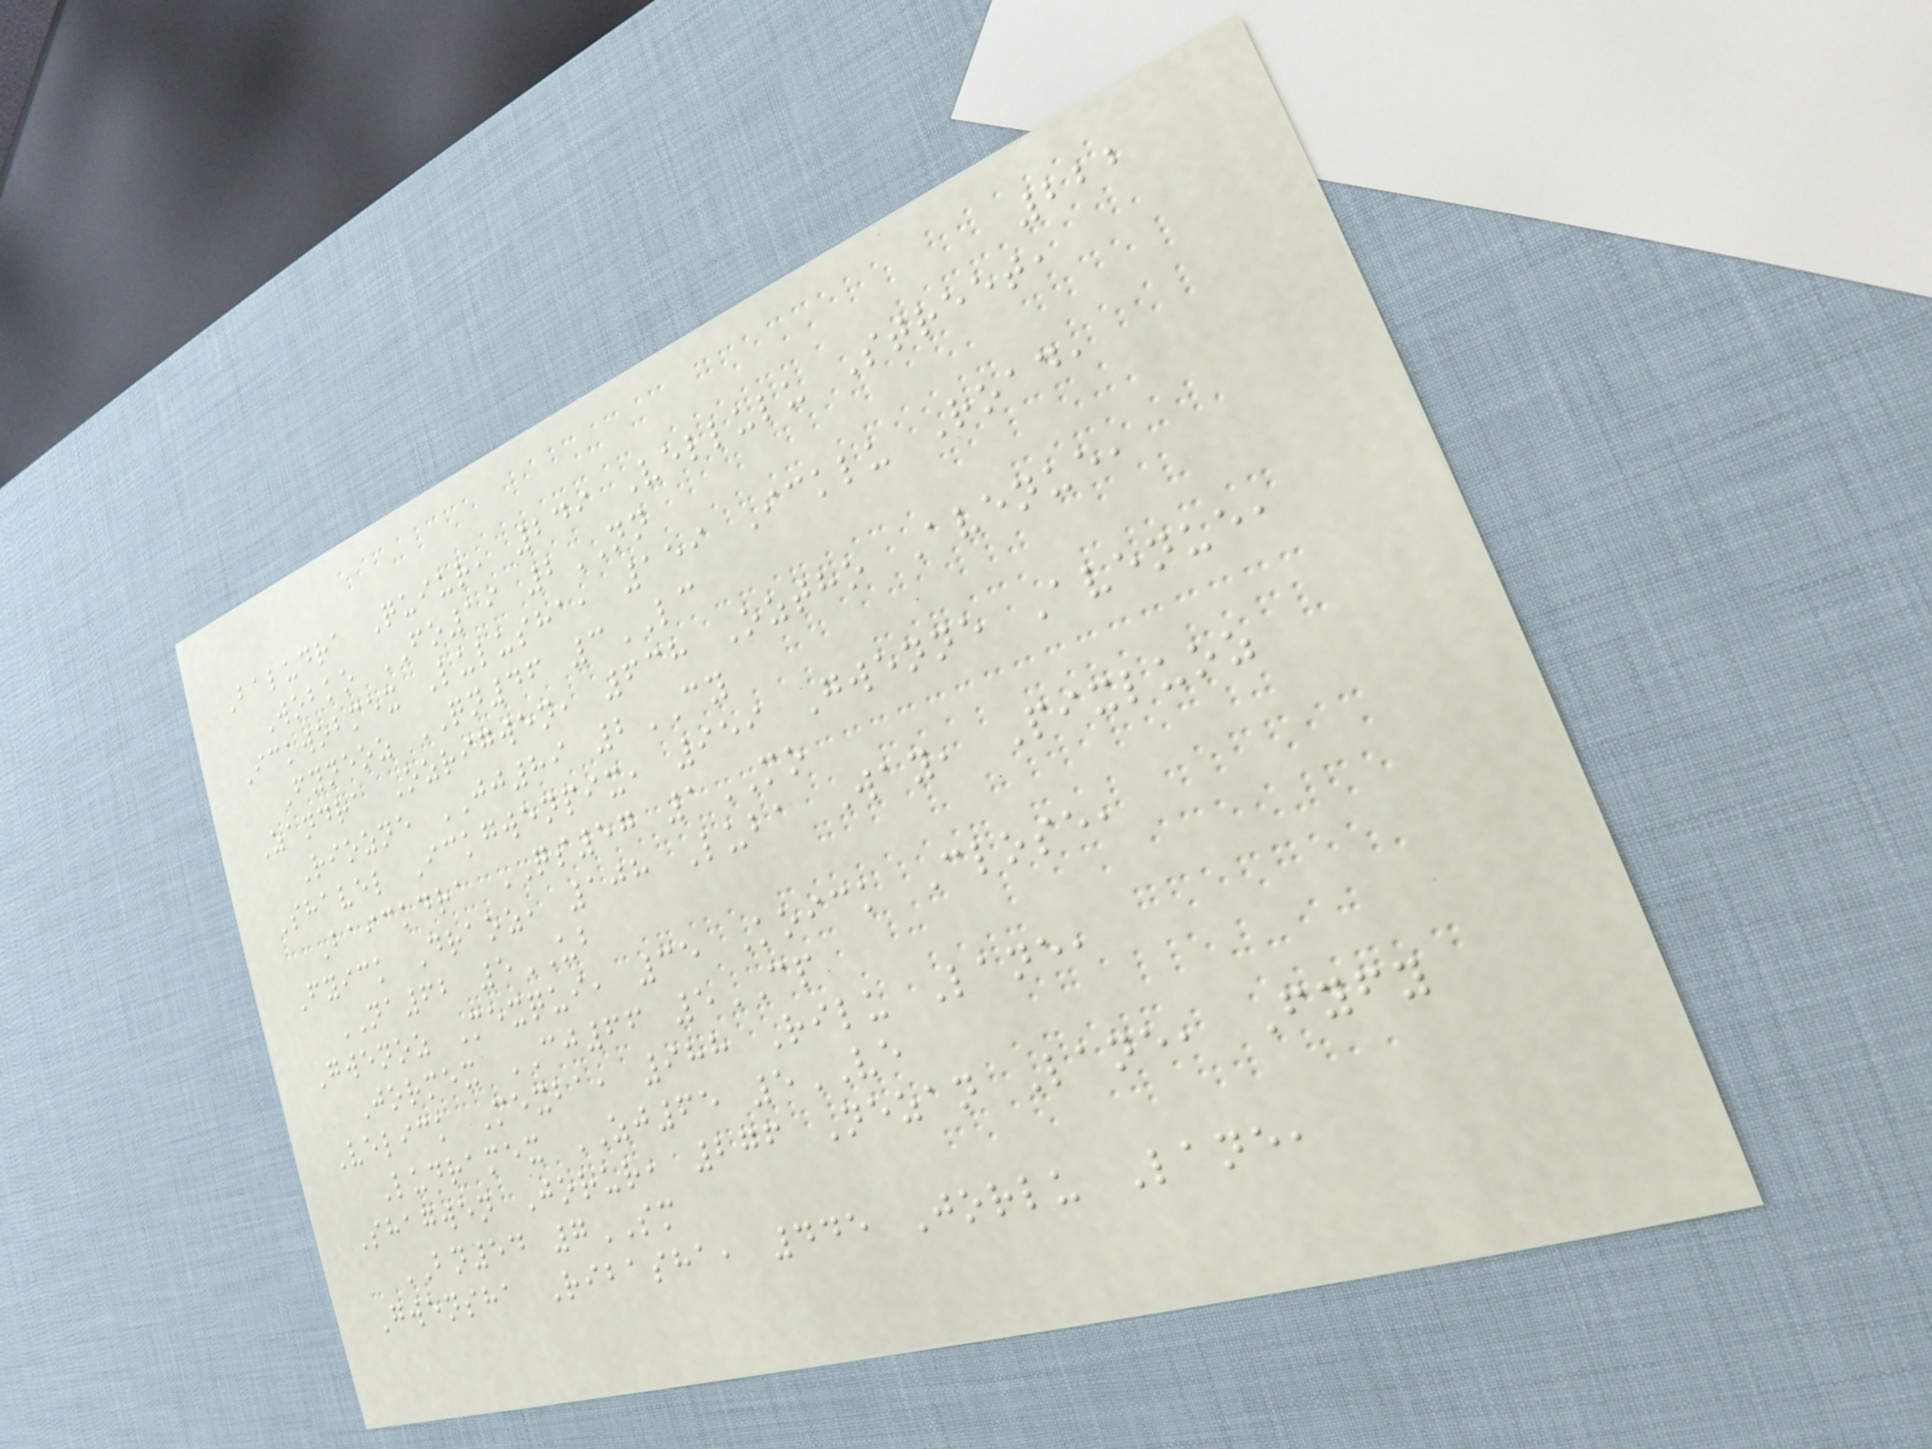222
Baludra Quiur, 249 Vellulu Street,
Wobko FO19 2NN
Ickwobmex Lulusha, 159 Icklu Road,
Fyneoz QN46 3LC
Zandra Ozrigwen, 638 Oztho Avenue,
Riozne JJ89 2CY
Shavel Ickgwenpix, 959 Gwenne Avenue,
Baickdra QS57 1MO
Fyick Draoz, 108 Luba Way, Pixluoz
NA62 5UB
Gwenoz Mexqui, 35 Koick Close,
Jormex CJ66 5CP
Velick Mexba, 988 Rilu Lane,
Ludramex ZJ65 5VE
Shagwen Jorur, 276 Nezan Lane, Fyfy
BN54 7SM
Gwensha Ribasha, 445 Jorlu Lane,
